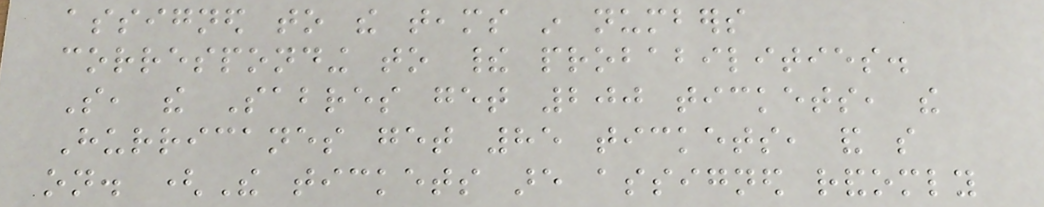assigned to the teams in numbers
corresponding to their probabilities.
So, the Sabres get 200 tickets, the
Hurricanes get 85 tickets, and so
on. (The tickets are assigned randomly
